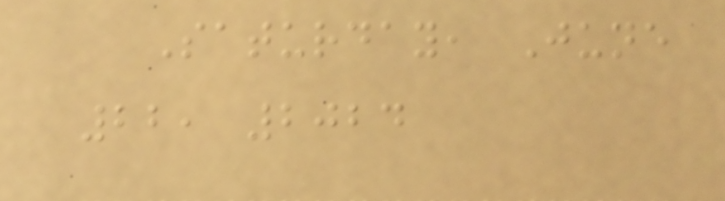Saturday, June
22, 2024
